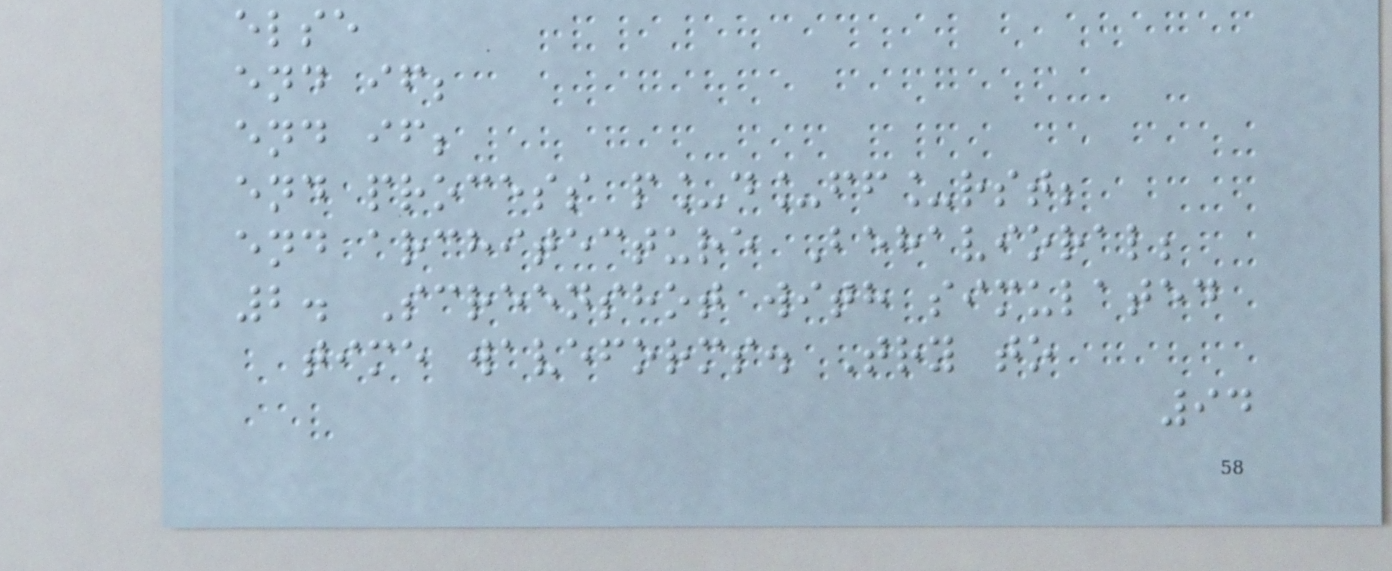else
end if;
end if;
end process p_d_ff_rst;
end architecture Behavioral;
2. Screenshot with simulated
time waveforms. Try to
94
